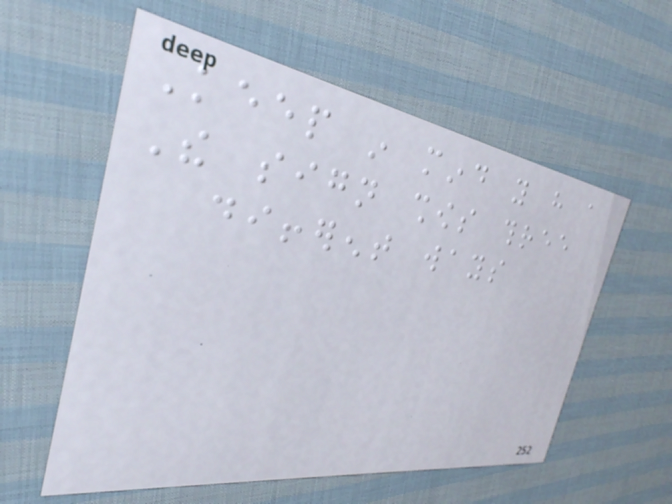Keep in mind you have a
The sign shows three
different ways
